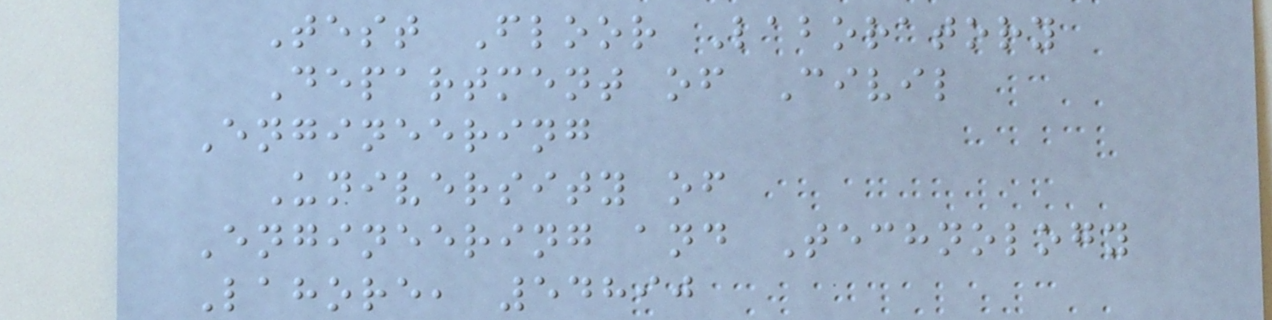Test Floor Laboratory
Department of Civil
Engineering
University of
Engineering and Technology
Lahore, 54890
